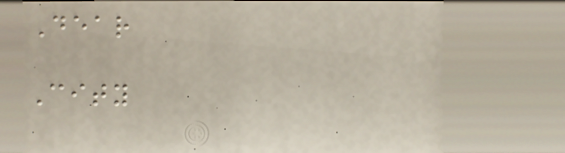Dear
City
